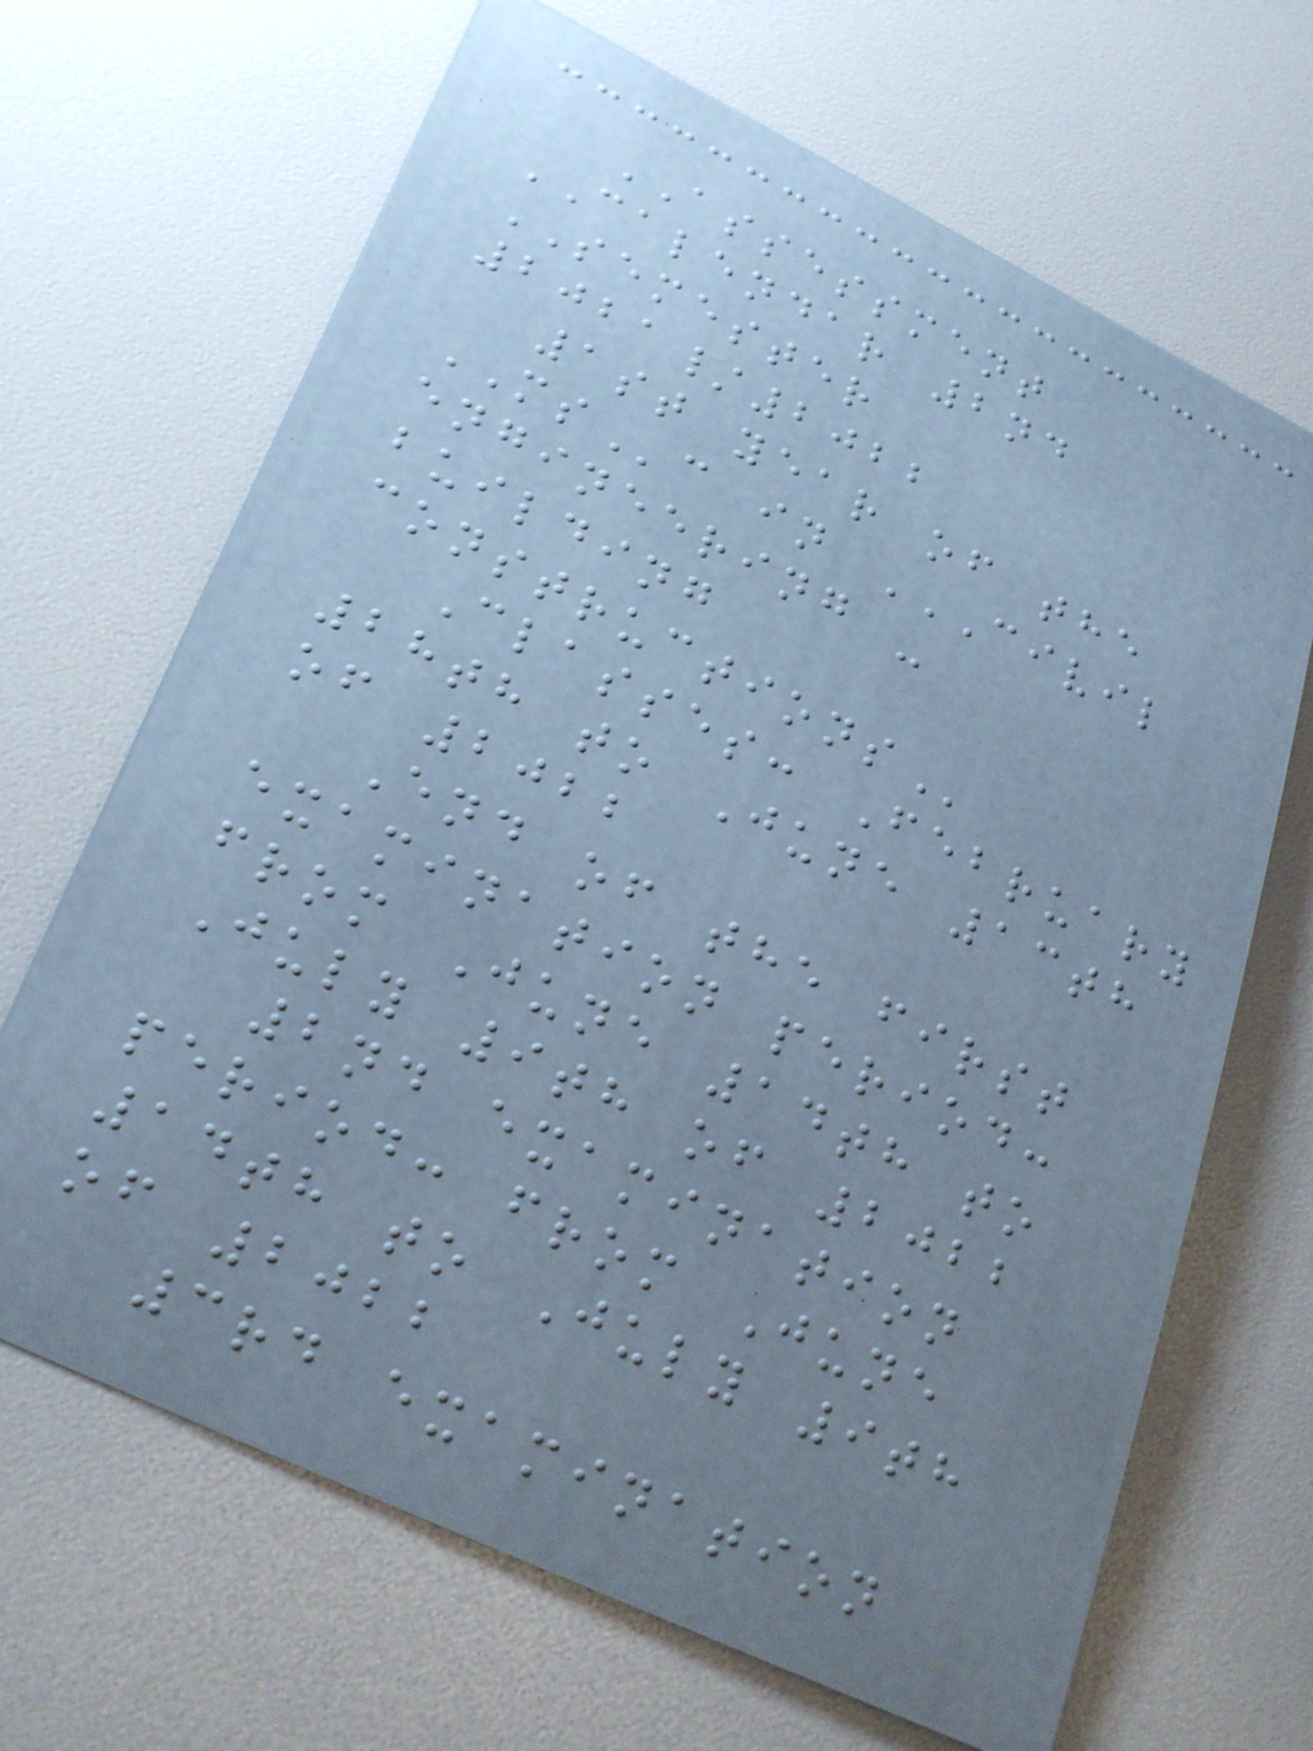ASSESSMENT
CALENDAR 2nd
SEMESTER
2021/2022
1st year of the
MSc in CIVIL
ENGINEERING -
BUILDING
CONSTRUCTIONS
Classes: February
28th to June 13th
of 2022
End of the first
examination period:
from June 14th to
July 9th of 2022
2nd examination
period: from June
14th to July 9th
of 2022
3rd examination
